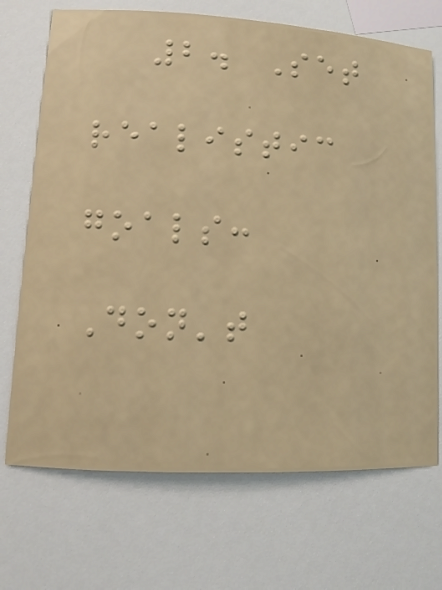2. Set
realistic
goals:
Don't
